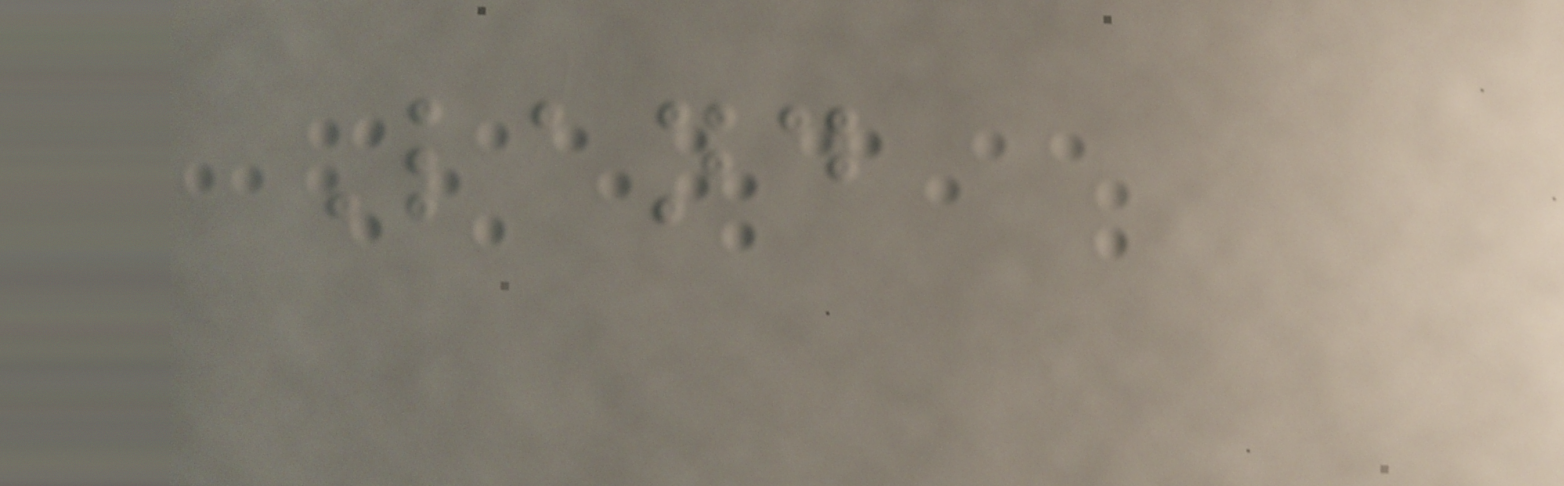Land
